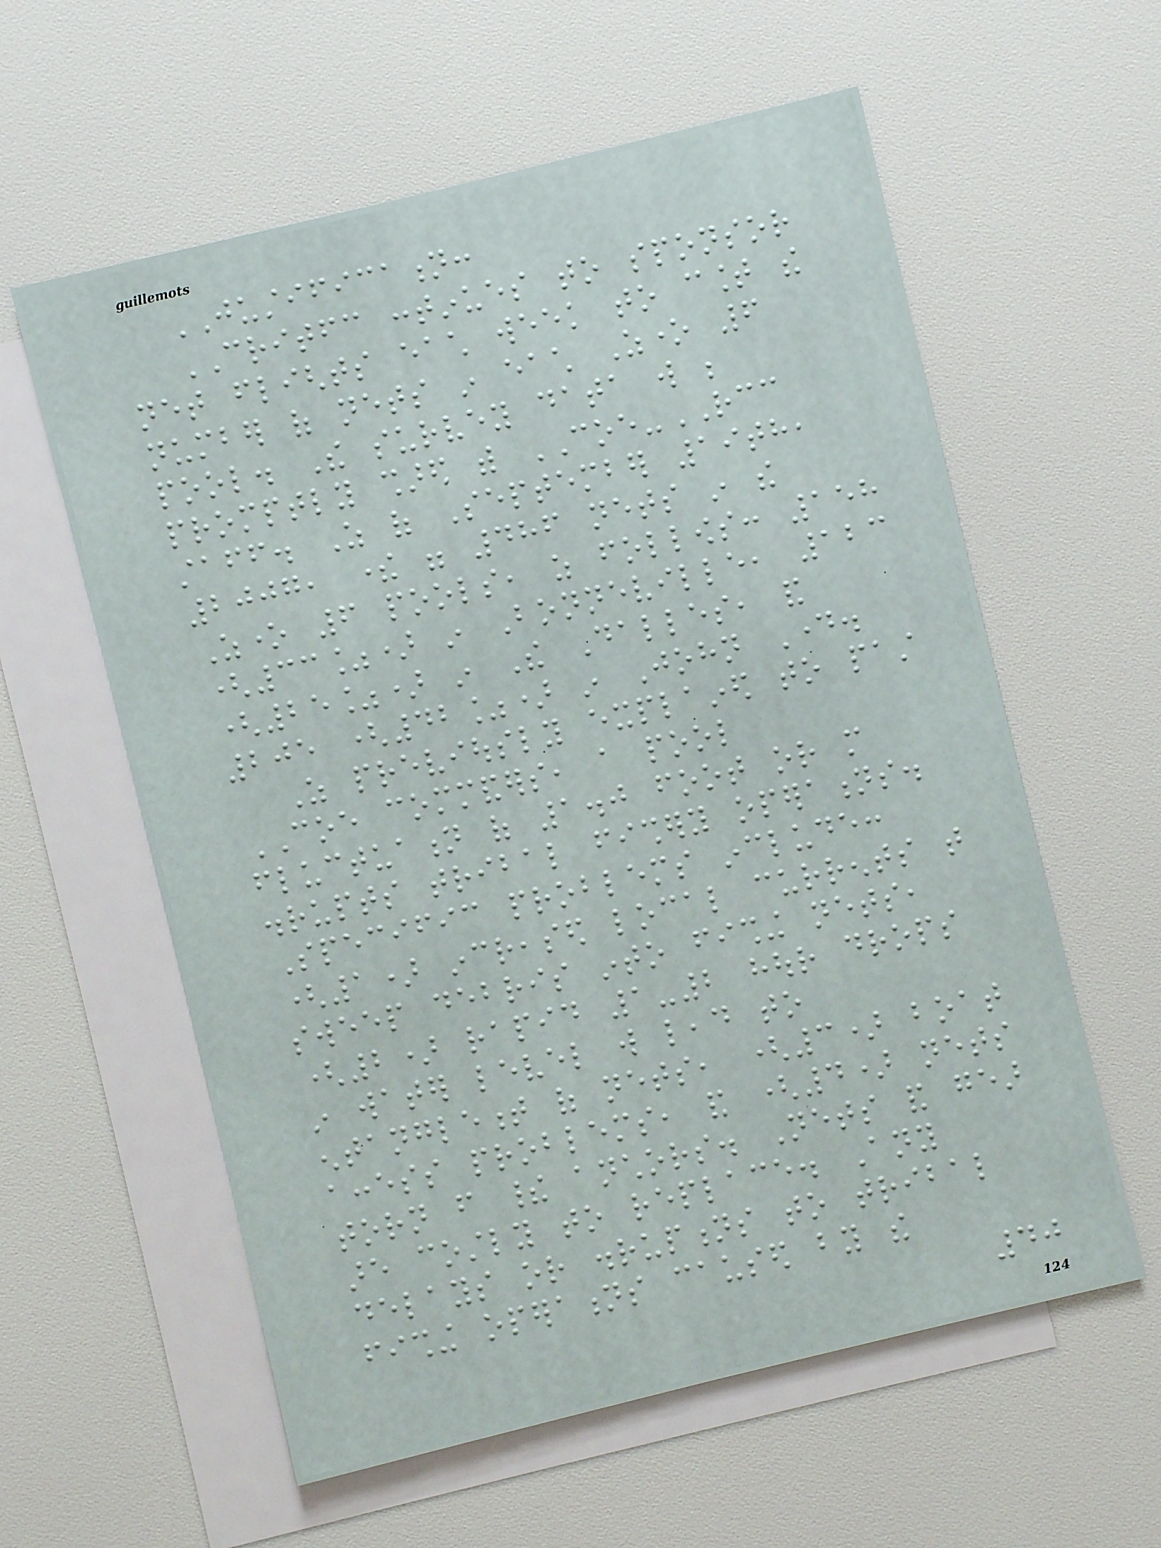JUSTIFICATION:
CRITFC continues to sponsor
net flights each week to count the
number of nets in each Zone 6
pool. The survey data will be
promptly shared with COE-RCC
staff. As of September 19th,
2007, there were 486 nets in the
Zone 6 pools, as follows: 158
(33%) in Bonneville, 123
(25%) in The Dalles, and
205 (42%) in John Day.
As previously explained to past
COE commanders, a pool
fluctuation of 1.0 foot or more
disrupts tribal fishery operations.
Specific problems include:
(1) increased local currents that
sweep debris into fishing nets,
(2) rapid 1-2 hour drops
in water level will lead to
entanglement of nets, (3) boat
access problems, and (4) nets
torn from their anchors. Nets and gear
are costly to replace. Any
delays or disruptions to tribal
fishing operations caused by the
40
